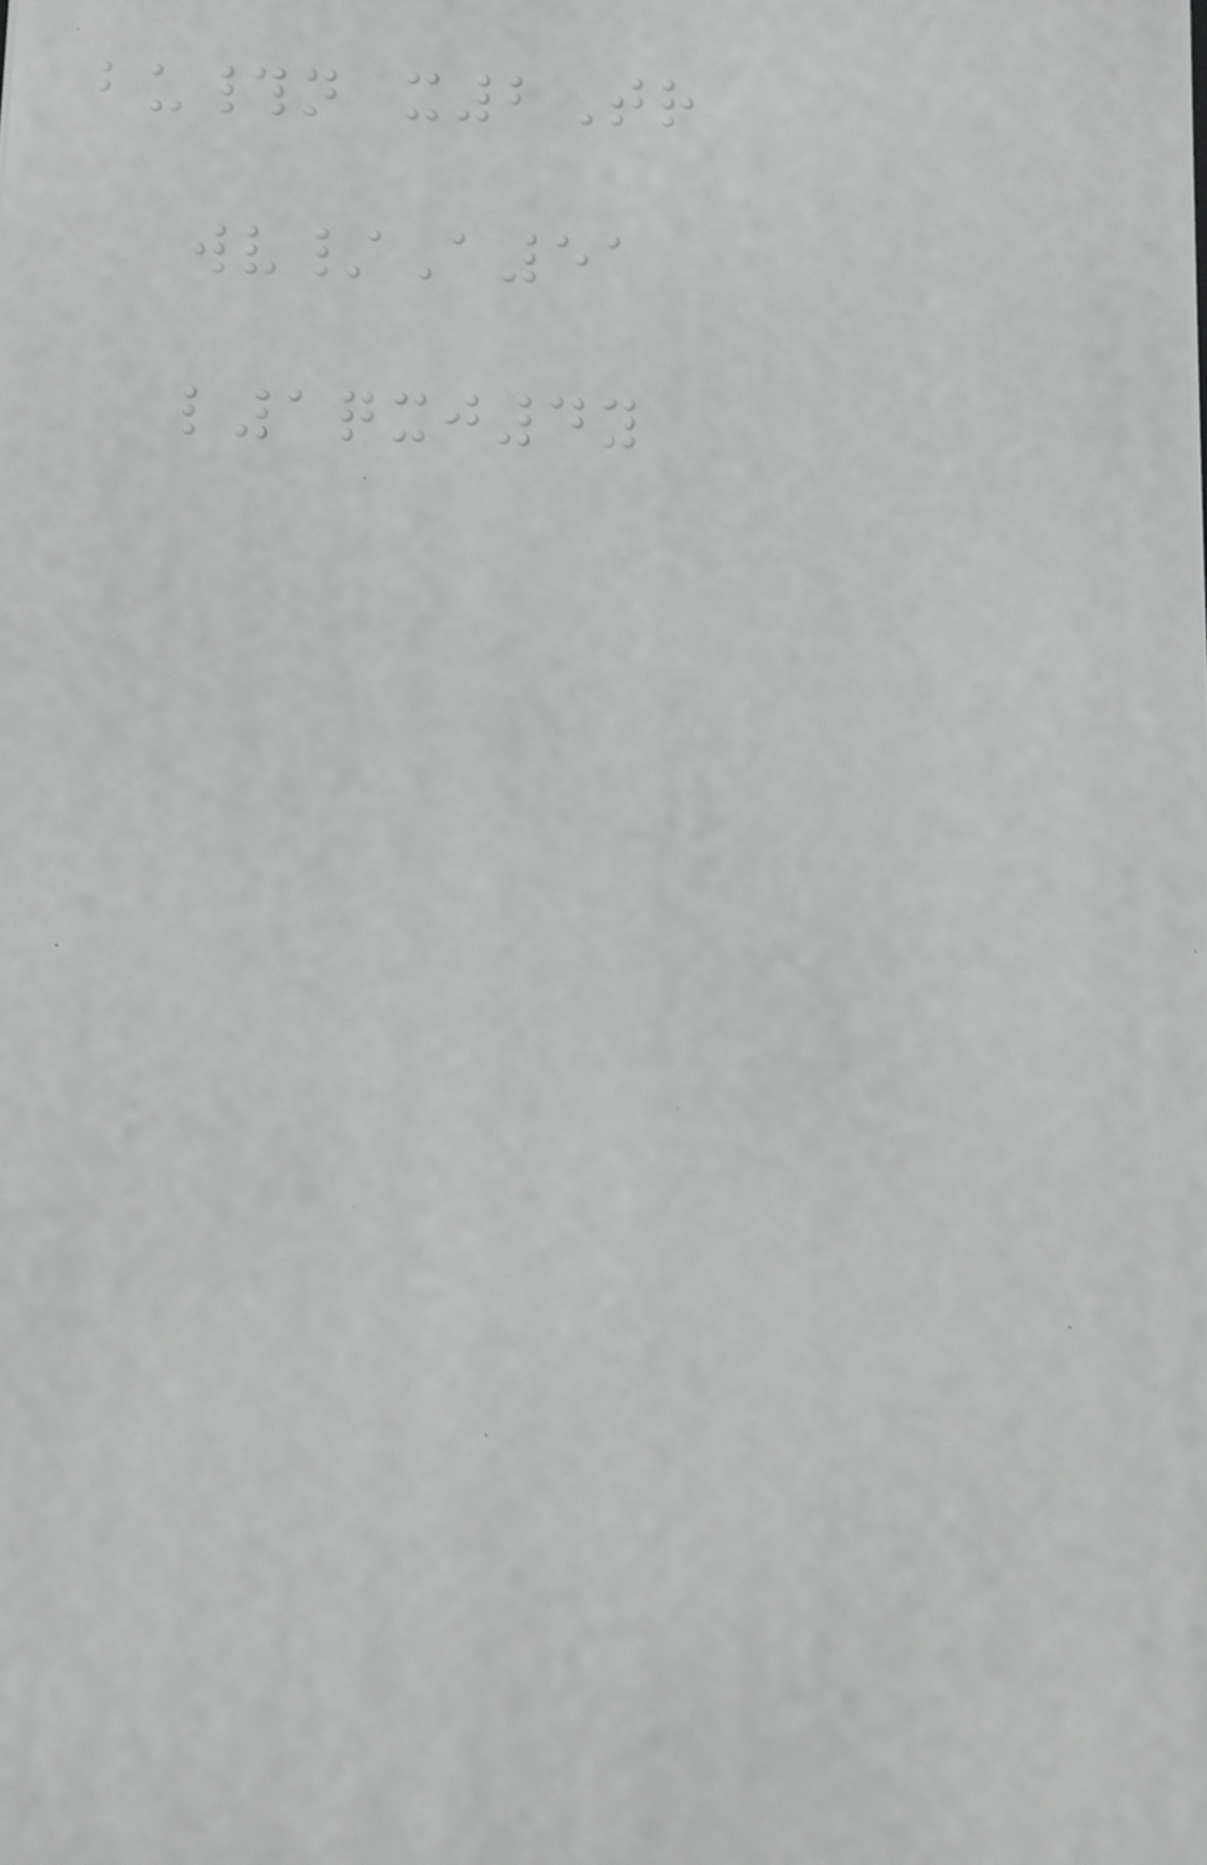bu#n x2Tr
wv/A51
l1qxj4y
